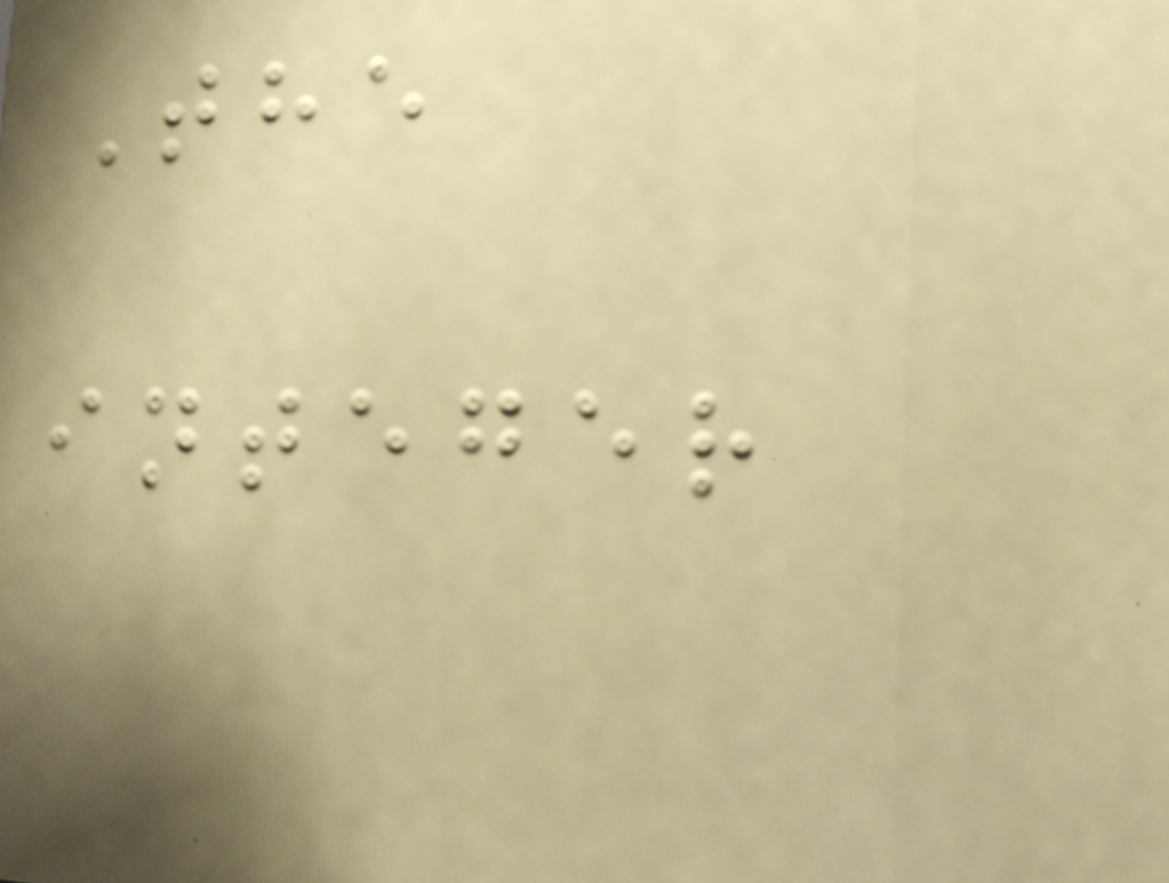The
integer
